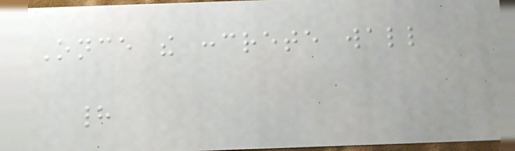Once the concrete wall
had
